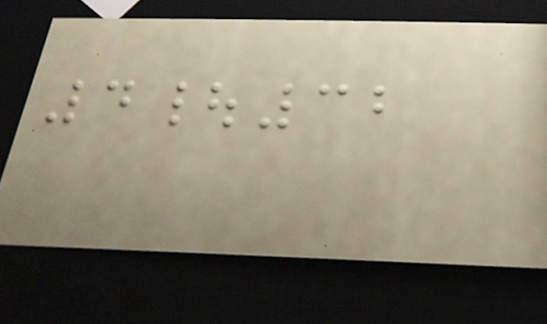4|32
